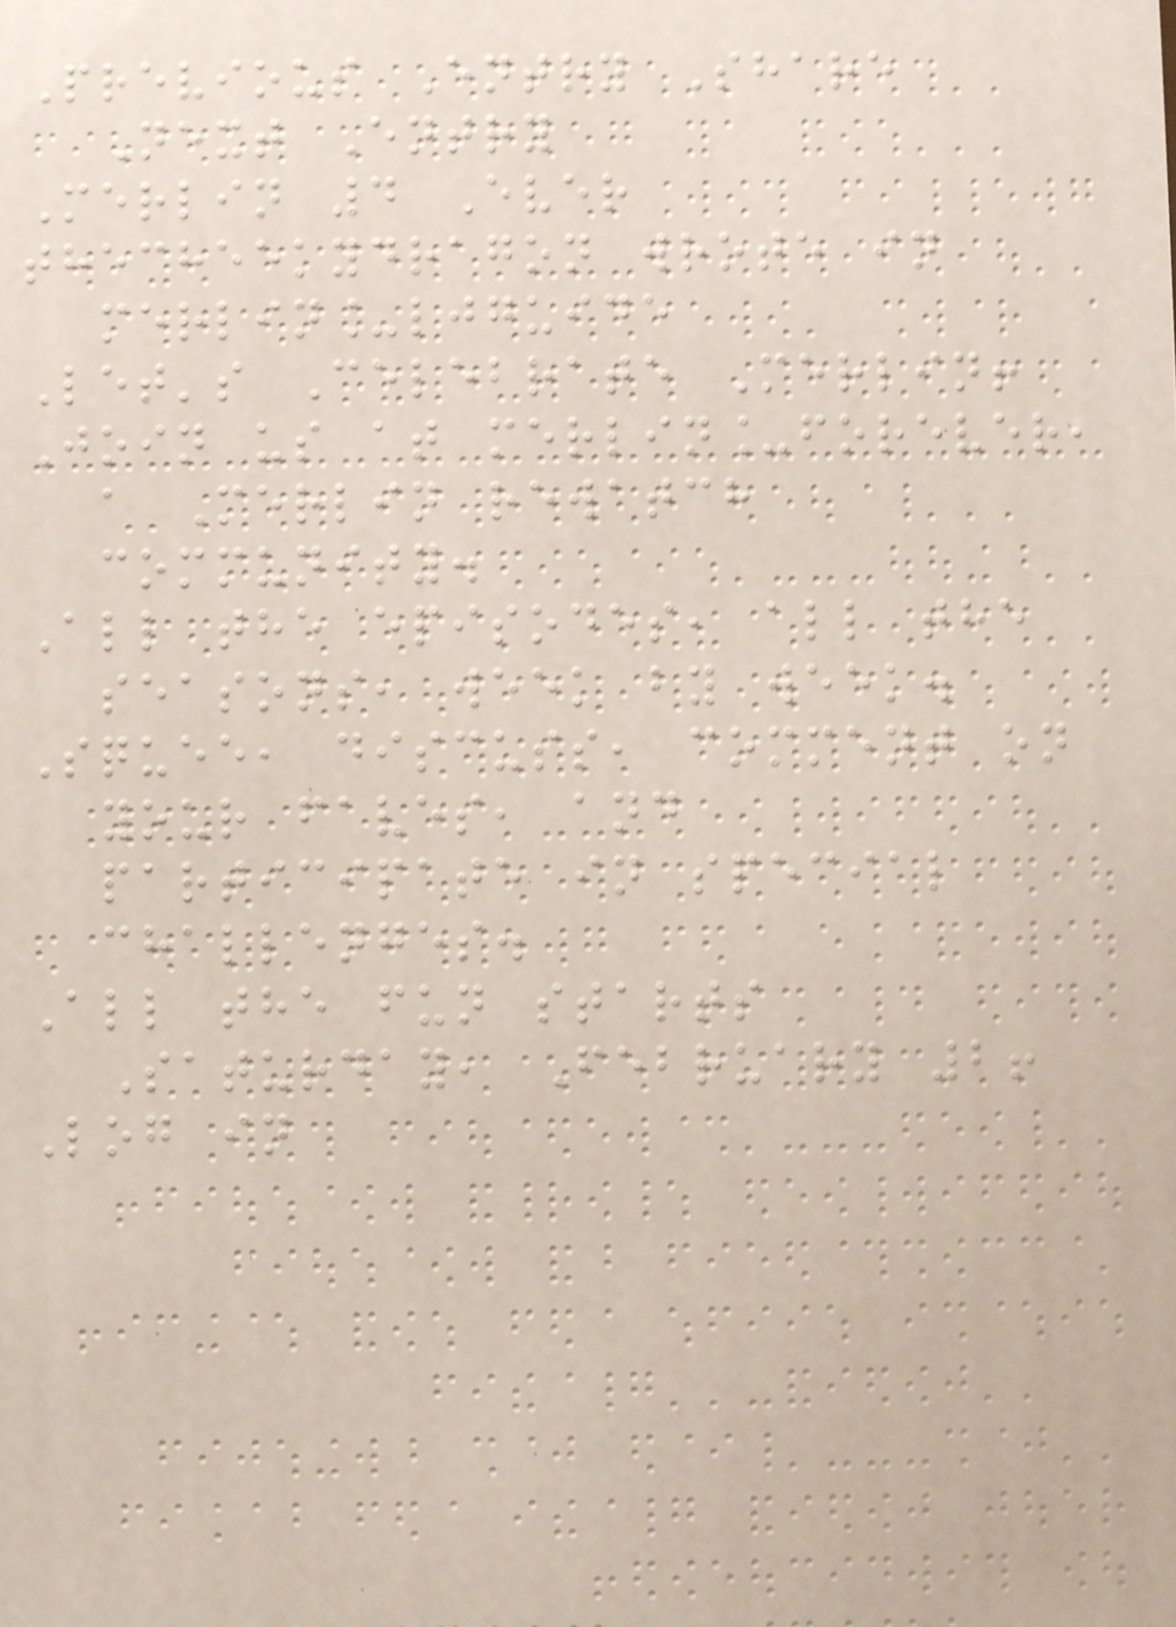Previous Entry Share
Next Entry
Merlin 4 Ever
thecheekydragon wrote in
merlin_ljguide
Let's Celebrate Merlin!
Join us at merlin_forever,
a Merlin rewatch
community.
All the episodes, all the
seasons, week by week.
Squee, discuss, comment on
your faves, and
participate in special
challenges.
All the fun starts
Saturday, February 2!
Log in
